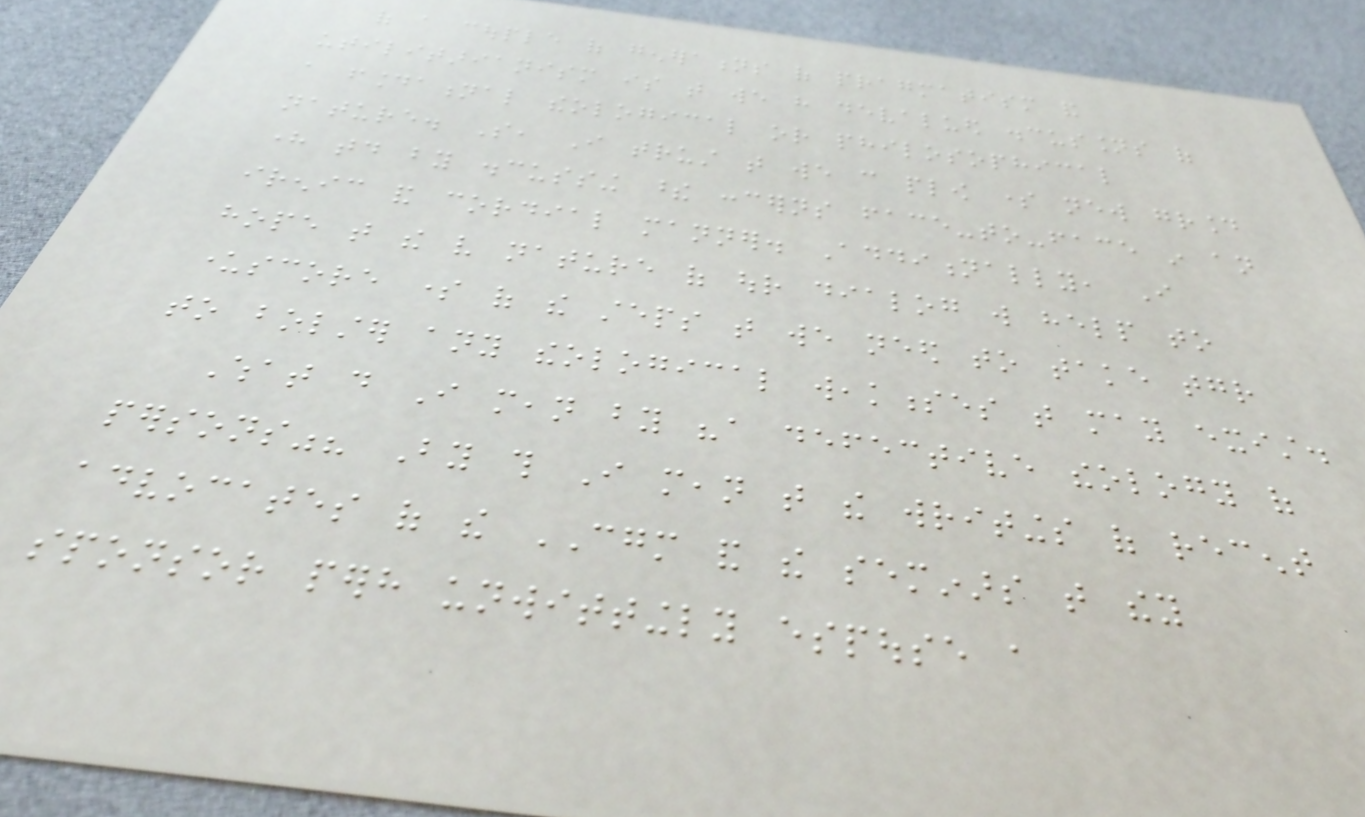of a couple of generations of pragmatism and
utilitarianism is that we have devalued discussions of
a foundational theological or philosophical
nature. So, I trust that we can plow some new ground
here today by discussing these concerns face-to-face in an
irenic and cordial manner. Additionally, I
hope that the very nature of our dialog will help to
underscore some of the steps that we need to take together
to bolster any theological weaknesses that may exist.
What do I mean by "a defective theology of
persons"? By this I mean that the writings of recent
advocates of the CGM and the seminars that they
sponsor perhaps unwittingly espouse a
